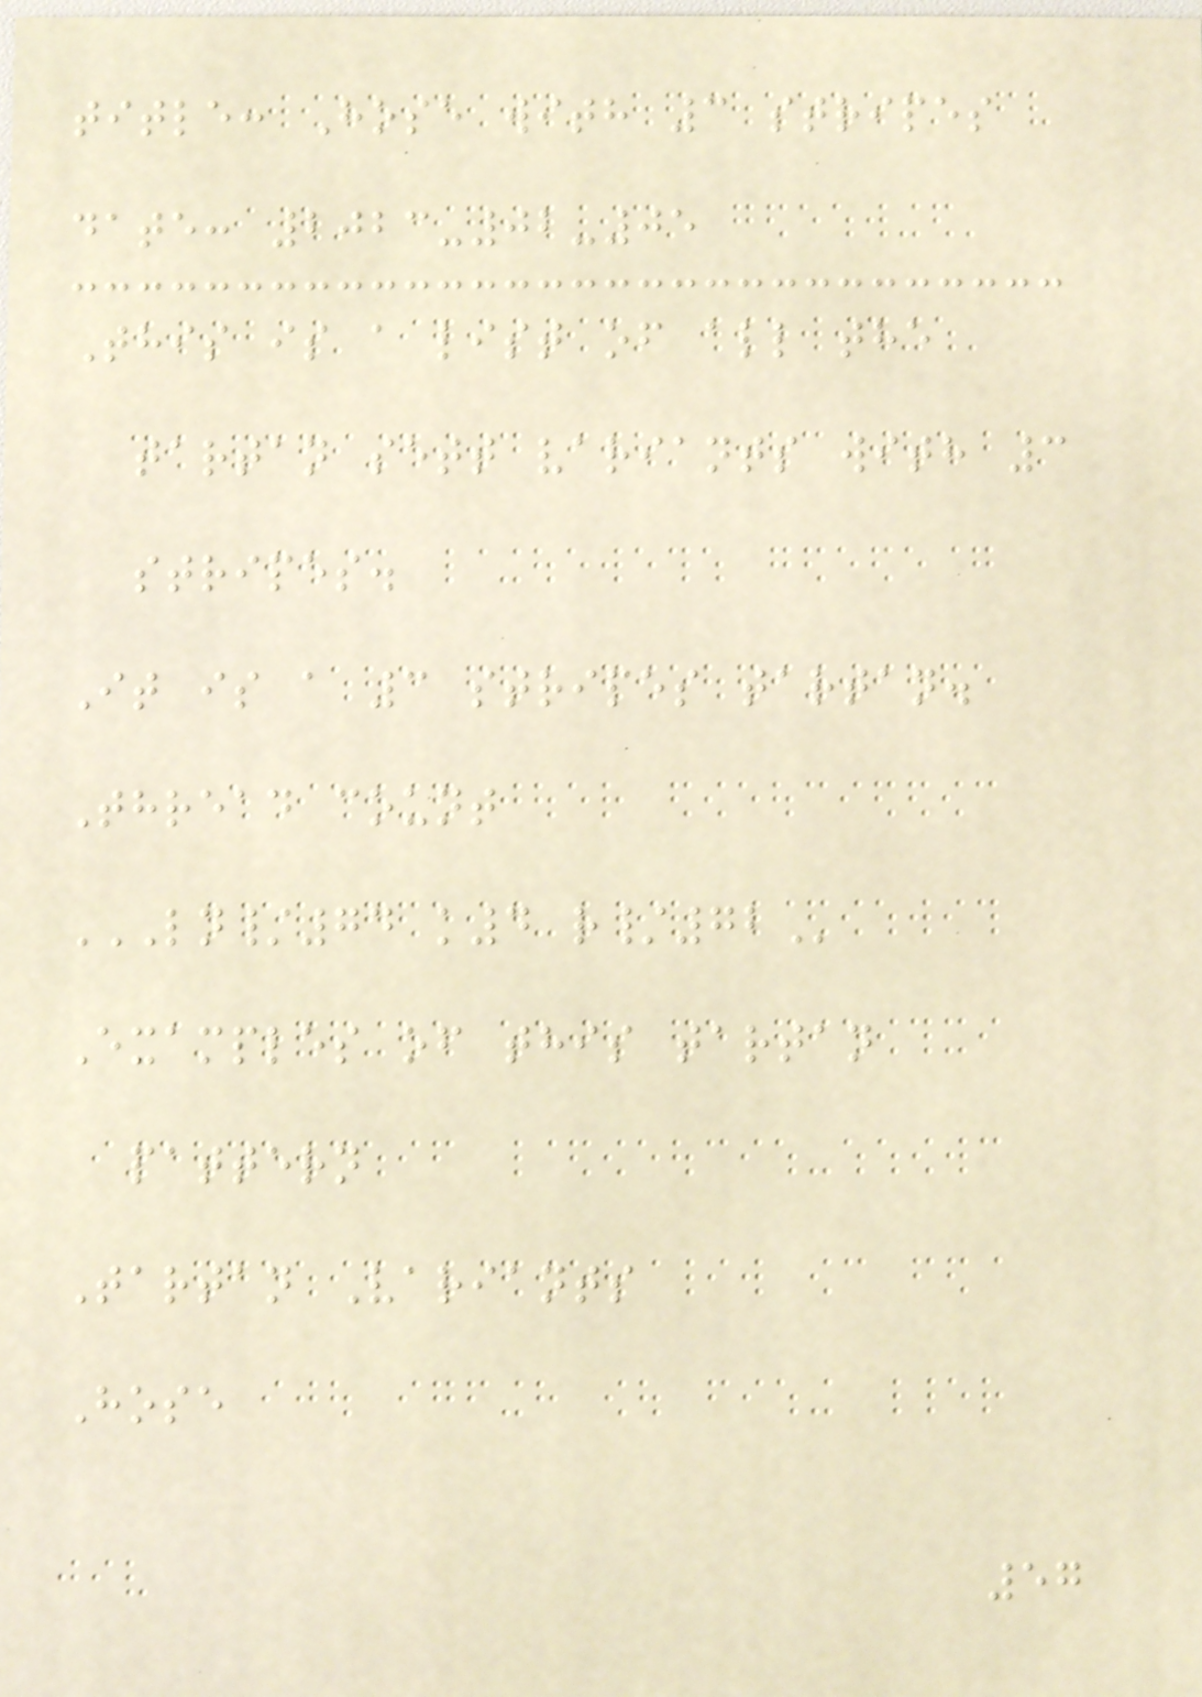title: Hose with 3 stripes
date: 2023-02-05
This is a list of all the
tartan sett variants with 3
stripes.
It is a 3 stripes tartan.
Thread count
LN/74 K4 R/72
Examples of this tartan
pattern
Tartan Variants
Hose
57
